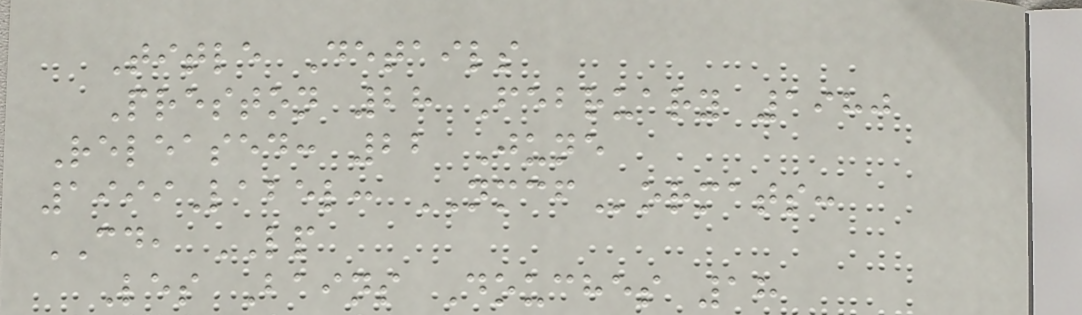Title Details
Preston 28 February 1980
Released: 22 June
1999Label: NMCFormats:
CD, LP
Les Bains Douches 18
